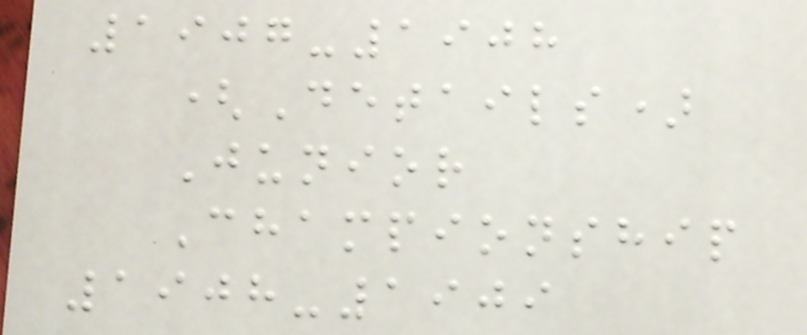1907-1908
(Details)
Junior
Championship
1908-1909
